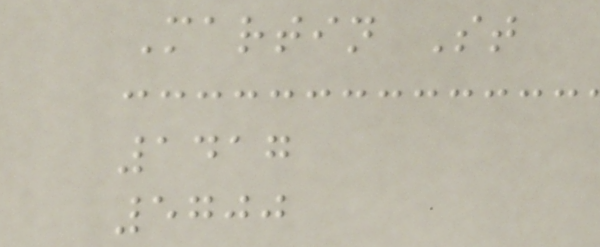Martin St
1417
5700
